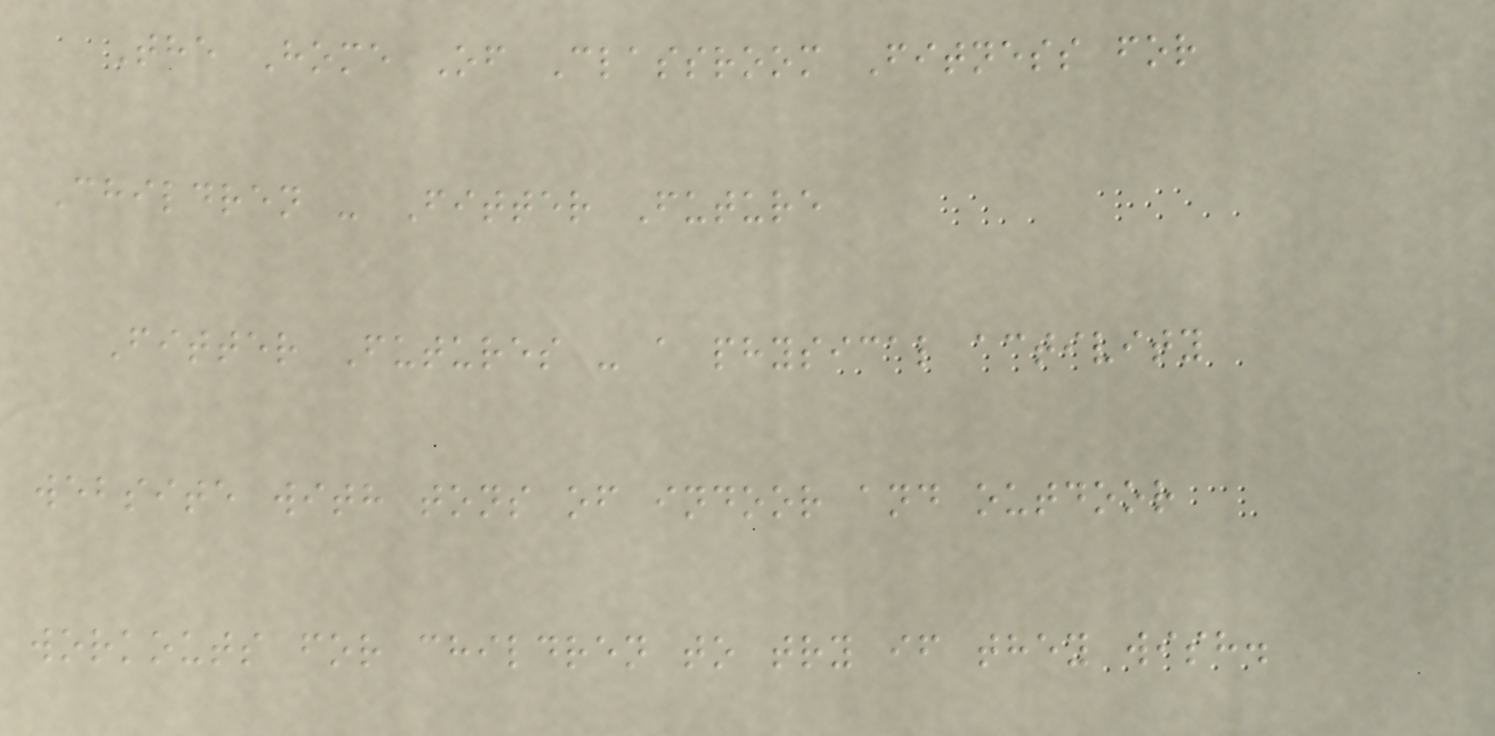The Home Of Classroom Fitness for
Children - Fitter Future
Fitter Futures - a physical activity
website with tons of indoor and outdoor
workouts for children to try if they wish.
